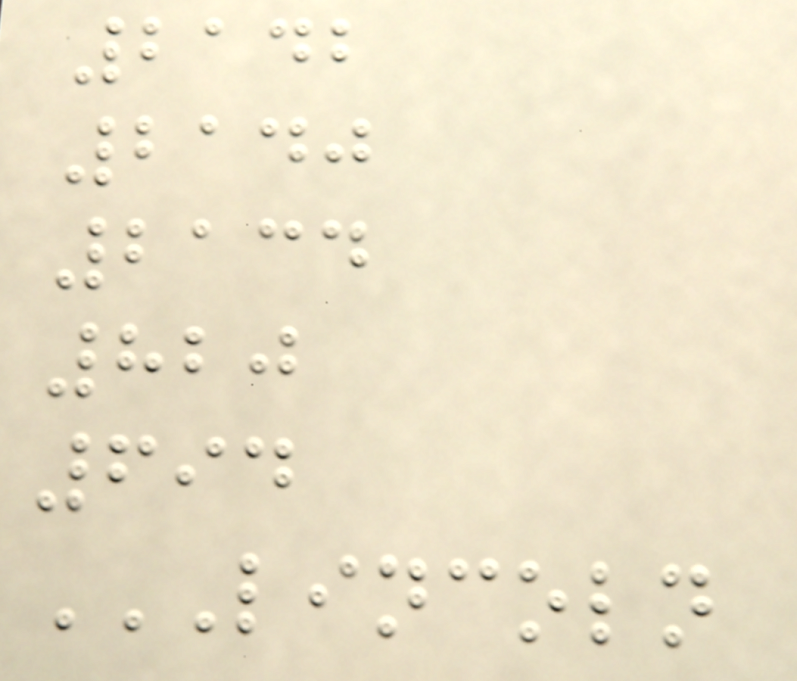2142
2140
2134
820
694
LINCOLN
